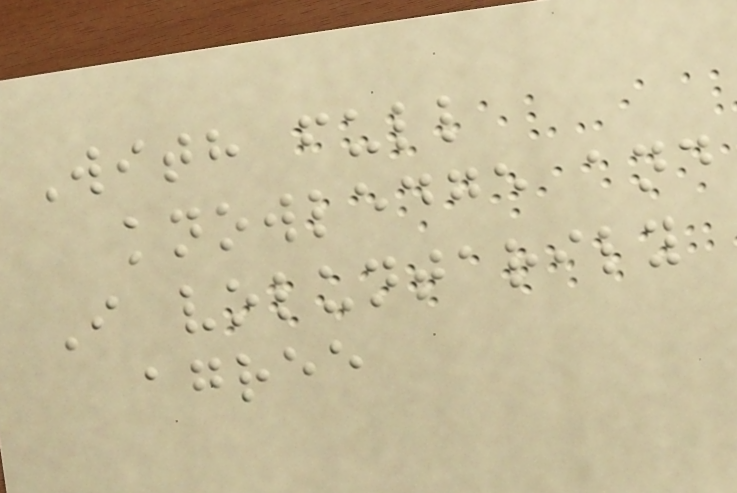With full
knowledge and
I voluntarily
agree
